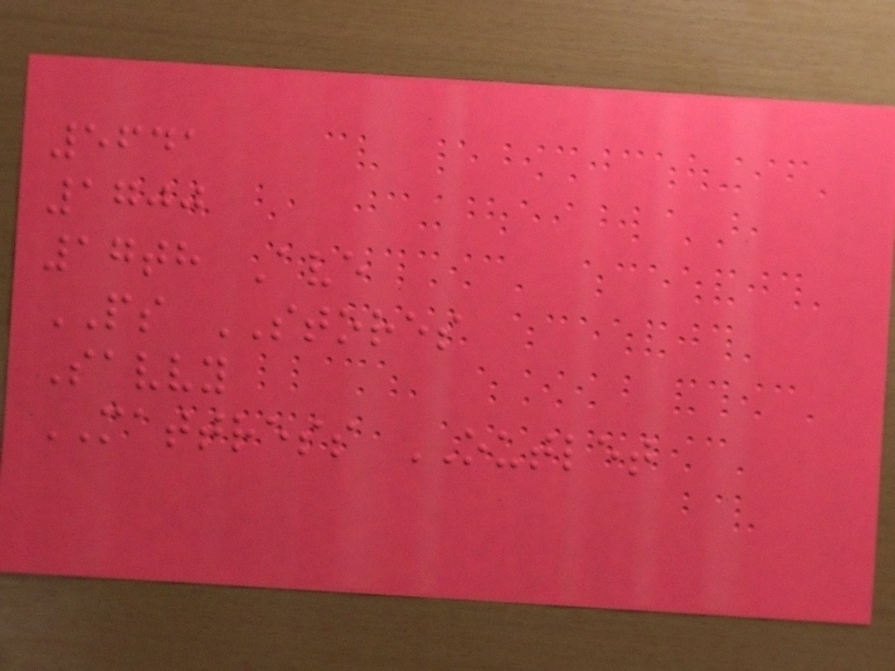5641
1700
17th Ave
PS STORES
Savvy
MATTRESS OUTLET
